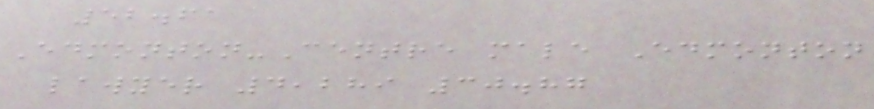52.61
Edmonton-Centre male Edmonton
lawyer 4,289 30.87
